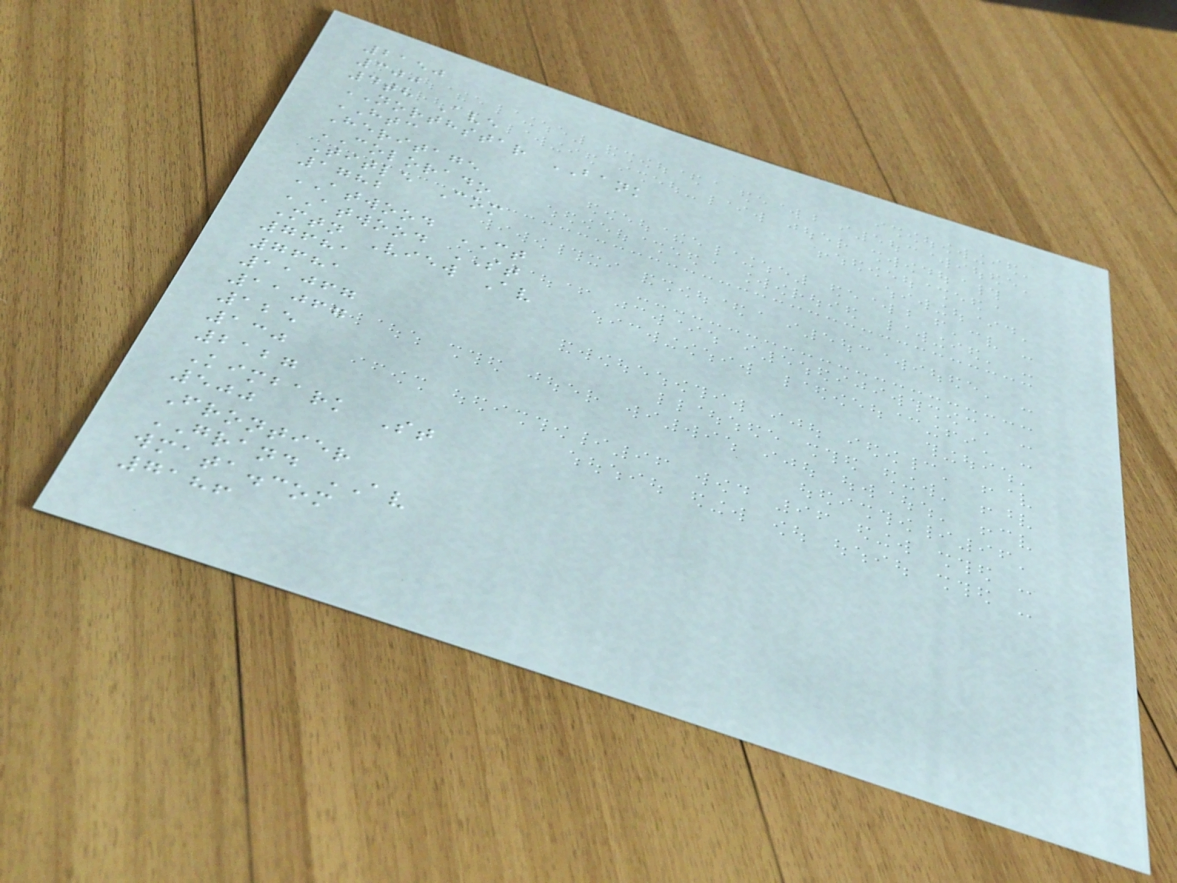2150
300
4th Ave
NORTHSTAR BANK
HTC
Heritage
COLORADO
Title Com
1782
ATWOOD CT
ATWOOD ST
Mtn View Av
7681
7681
11067
11067
125
130
2127
Kimbark St
500
Frontier
GRAND AV
wmata.com
7186
